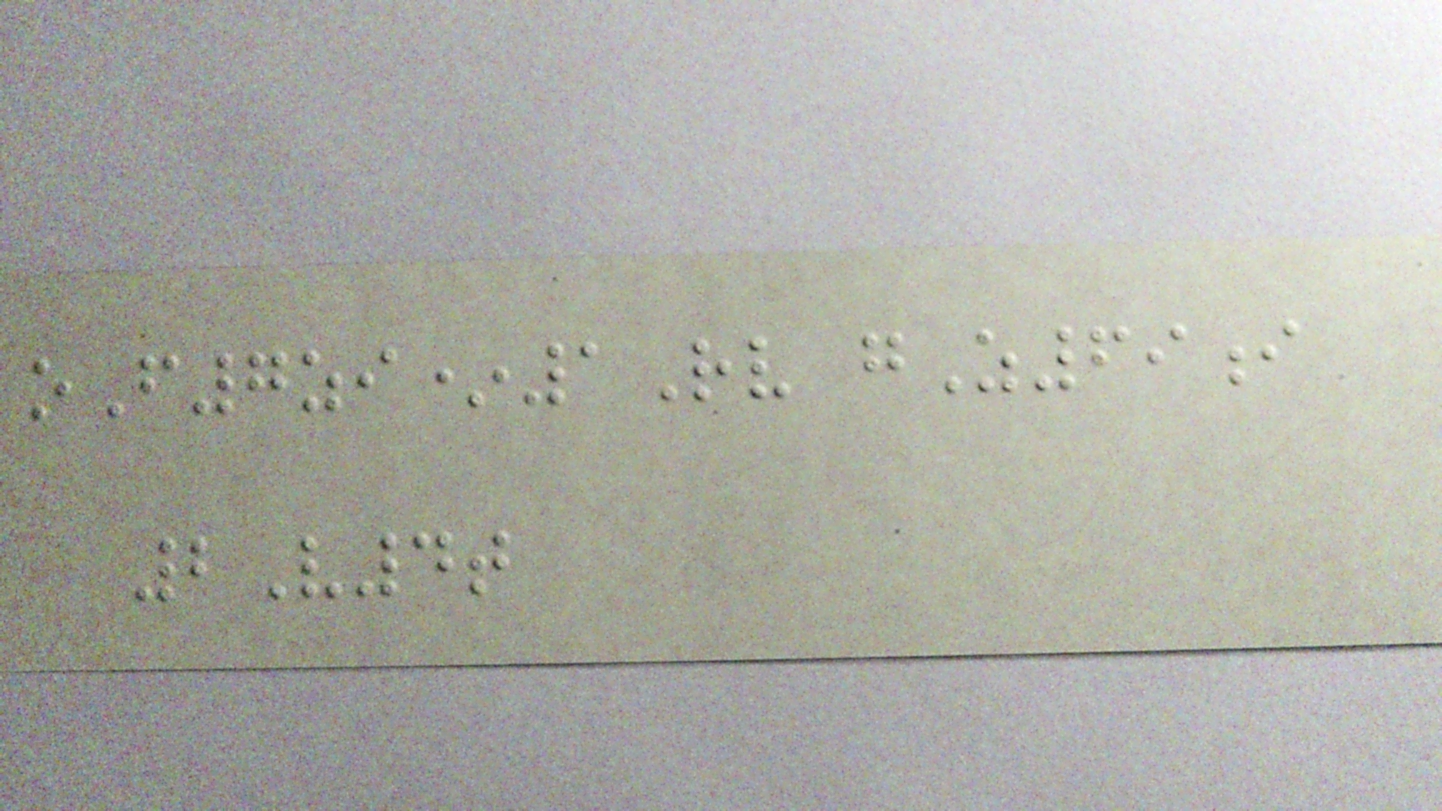oF7zi*1Rv gZ69i
2V4t
